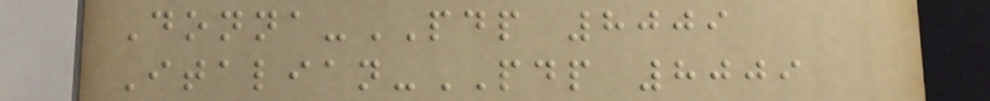Donna-PDP 8009
Italian-PDP 8009
